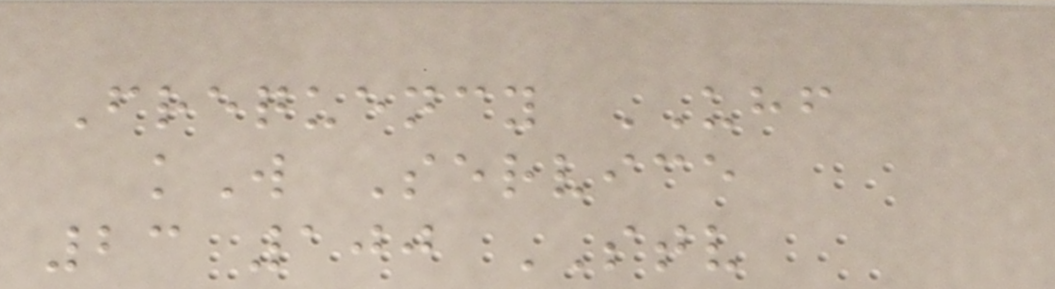Frequency UHF
kW Service
23 100 STV
